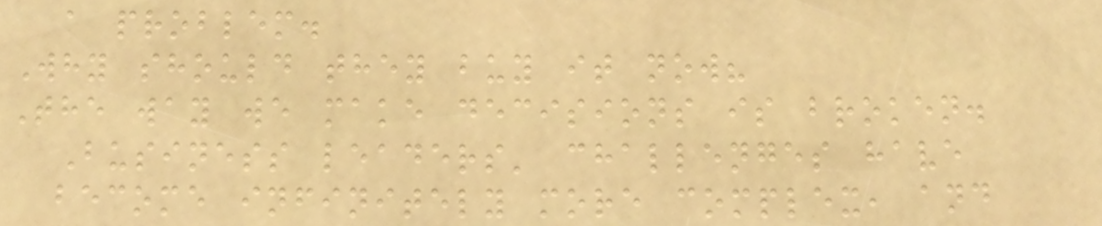a problem.
Why should they buy it now?
The way we make decisions is broken.
Business leaders' challenges have
become infinitely more complex, and
